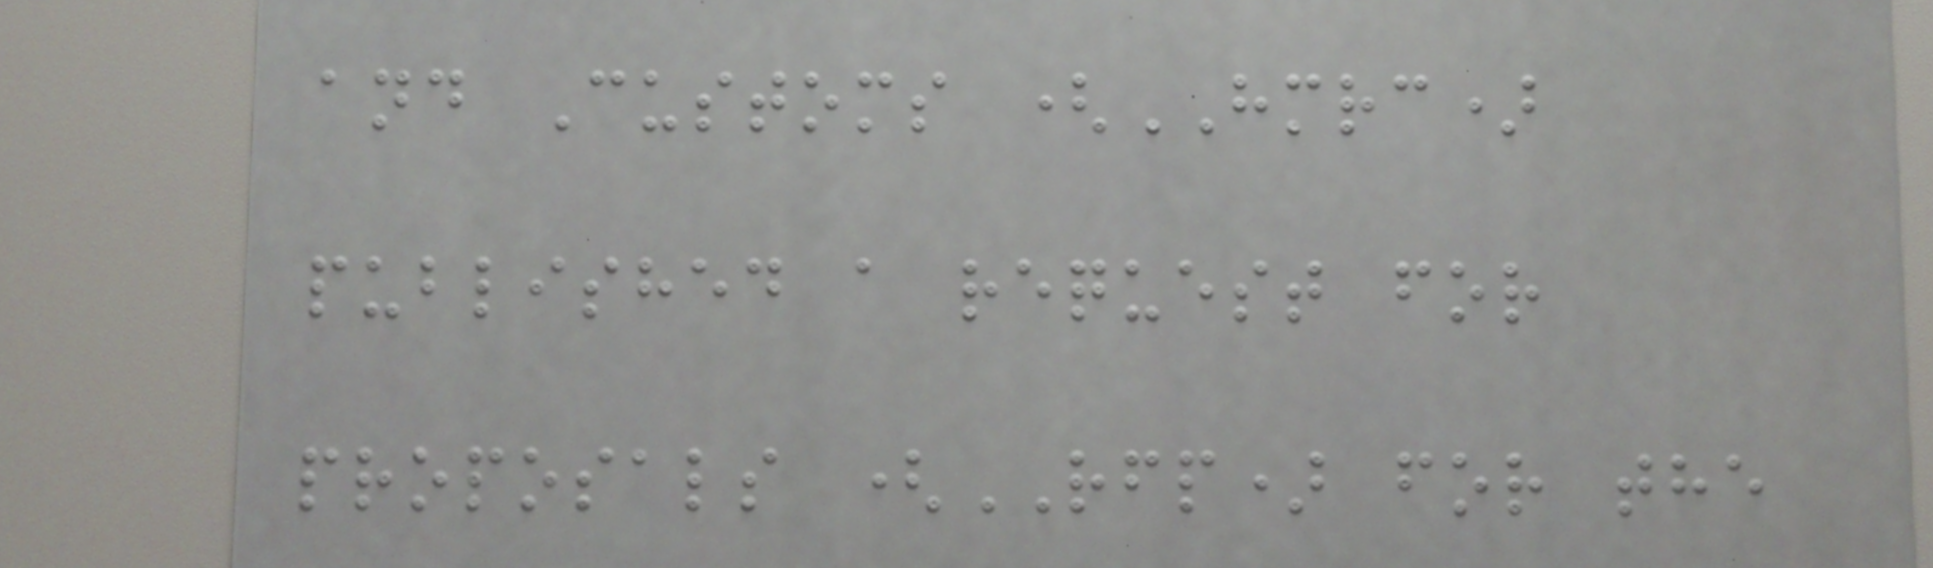and Customs (HMRC)
published a request for
proposals (RFP) for the
